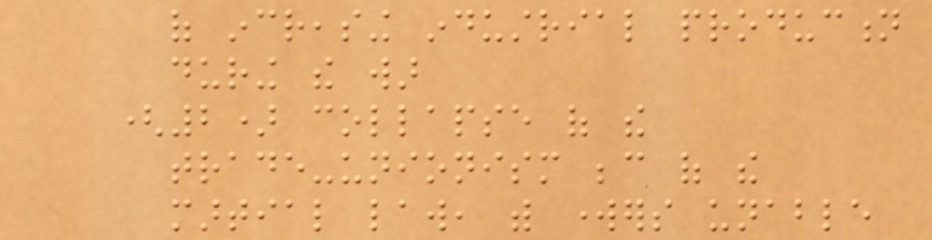of increasing industrial production
during the war
(2) collapse of the
trade-unionism because of the
martial law, with workers unable
